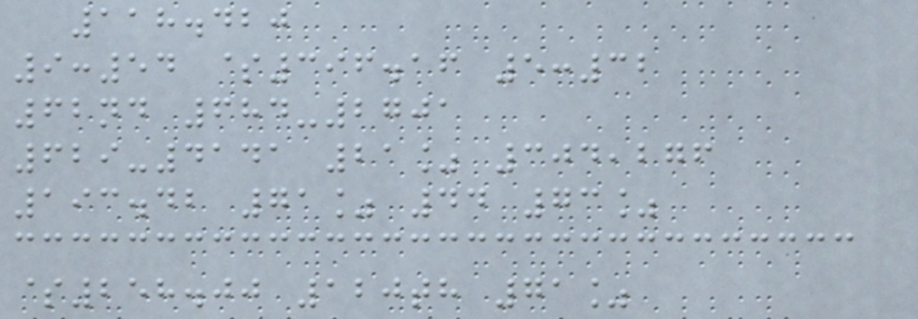118.420
9:54 $396.16 5:32
62nd 684-2701
629-4141 21% 304,276
193.42 71% 44 73%
$258.00 120th 71%
